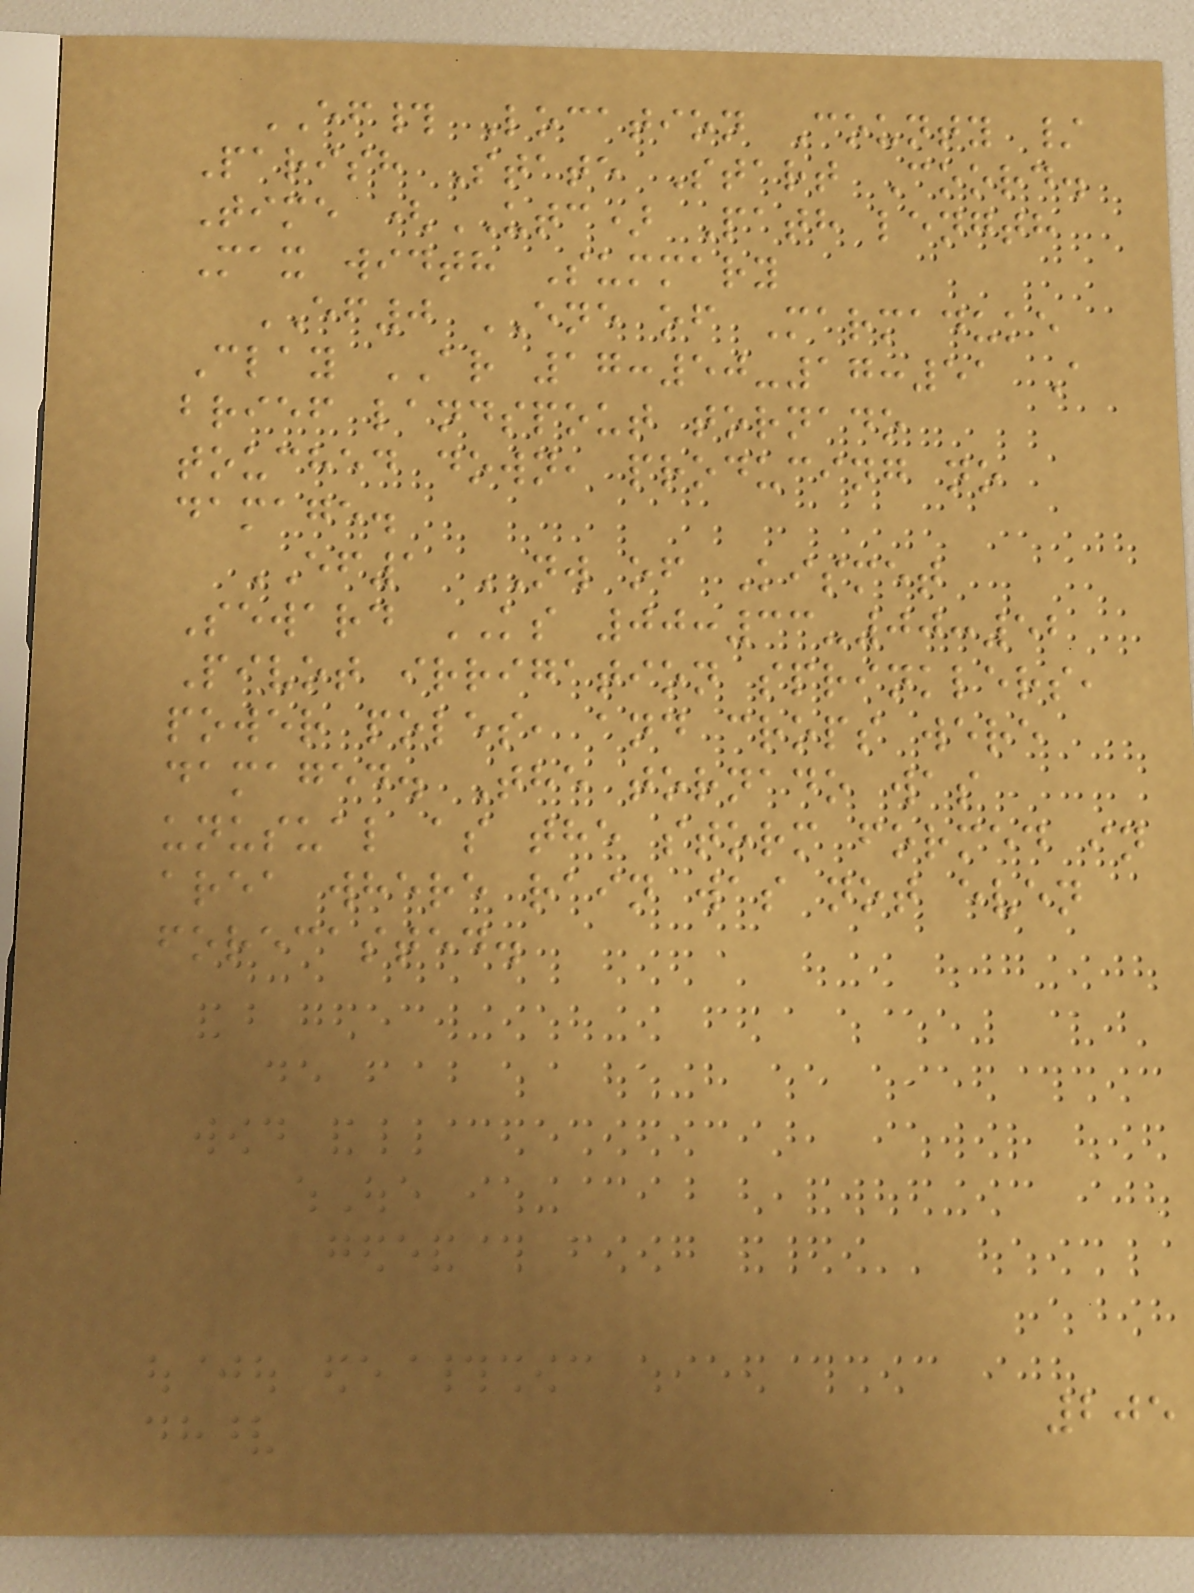EF# Location County /
Parish State Start Coord.
Time (UTC) Path length
Max width Summary
EF0 ENE of Marmaduke
Clay AR 17:50-17:51 A
brief landspout tornado
touched down, producing no
damage.
EF1 NW of Kismet
Seward KS 00:33-00:52
Pivot irrigation sprinklers,
power poles, and crops were
damaged. The tornado was
unusual as the storm formed in
area where rain was not even
forecasted.
205
